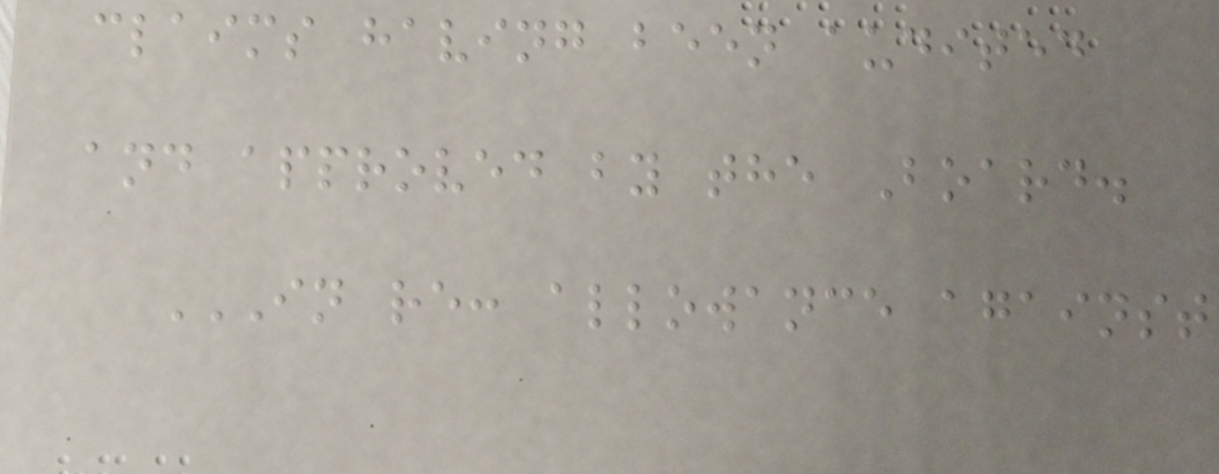claims having been audited
and approved by the Board.
IN RE: ALLOWANCE AGAINST
